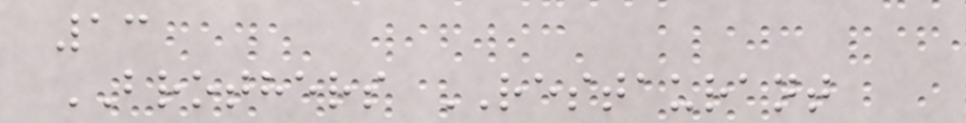13
BROTHERS RESTAURANT
